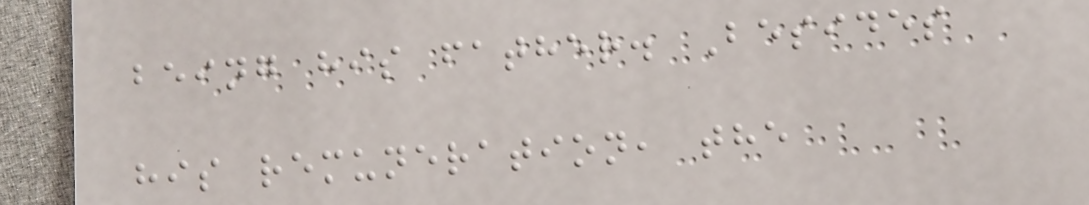being his father. Besides
his remuneration, the
